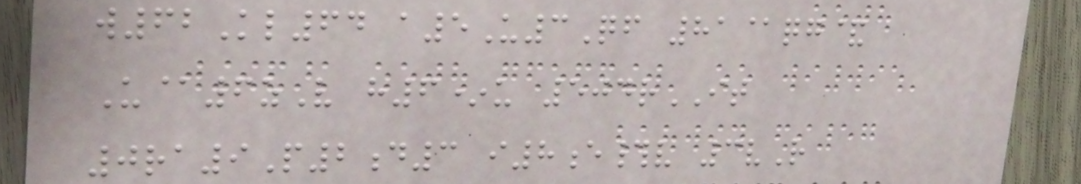w62Kl64 a5U3Qf 81@qg&
U@6zV h6*u 504rIT
0ra9P2d3 i8e#v 3vR
